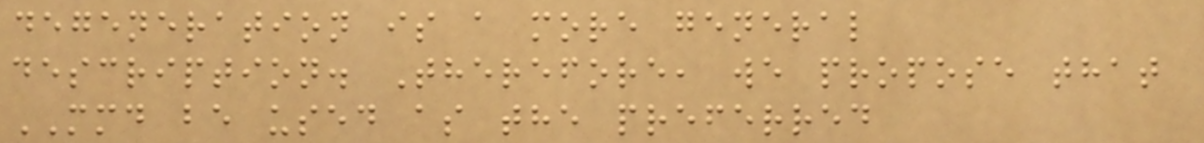degeneration is a more general
description. Therefore, we propose that
MMD be used as the preferred
